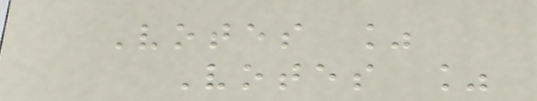Votes %
Votes %
